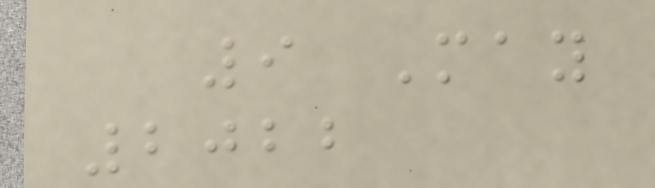9 May
2022
